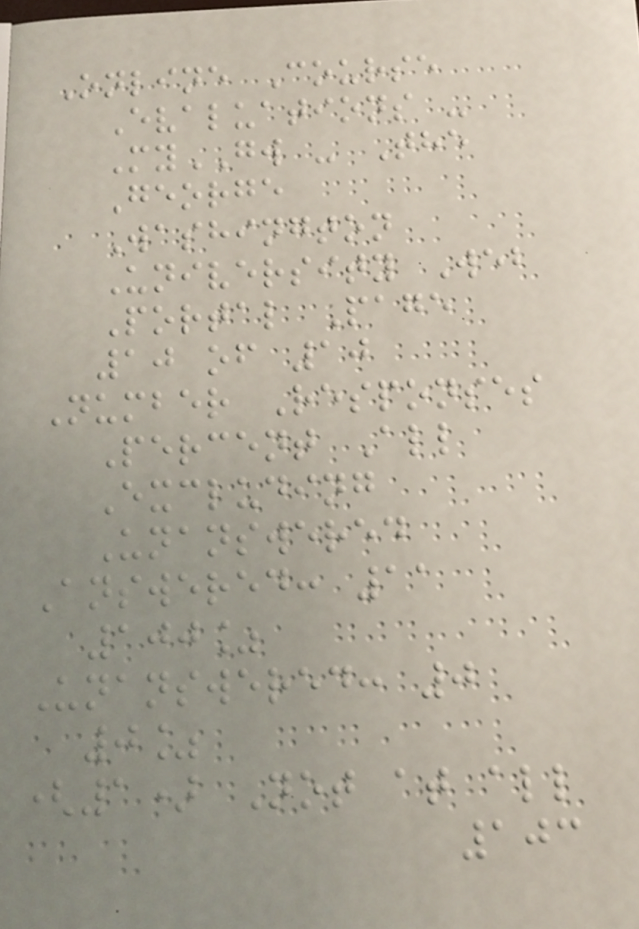Online Course
Evaluations -
MyGW - The
George
Washington
University Web
Portal Page
10 of 10
Number Responses
Percent All
Excluding
Unanswered
Answered: 11
100%
Unanswered: 0
0%
(1) Not at all
103
